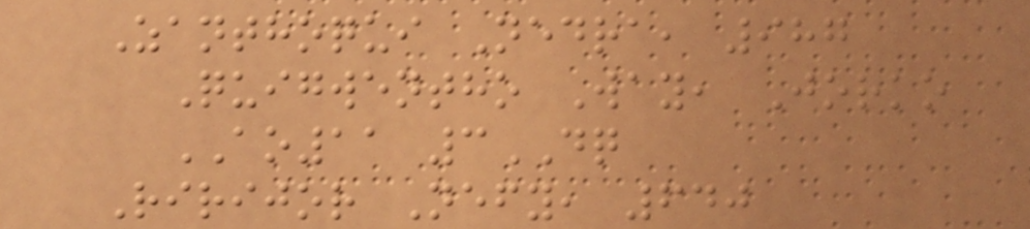Zanthoqui Nedra, 987
Quigwentho Way, Jorko
AO11 3DQ
Ririjor Nefy, 640
